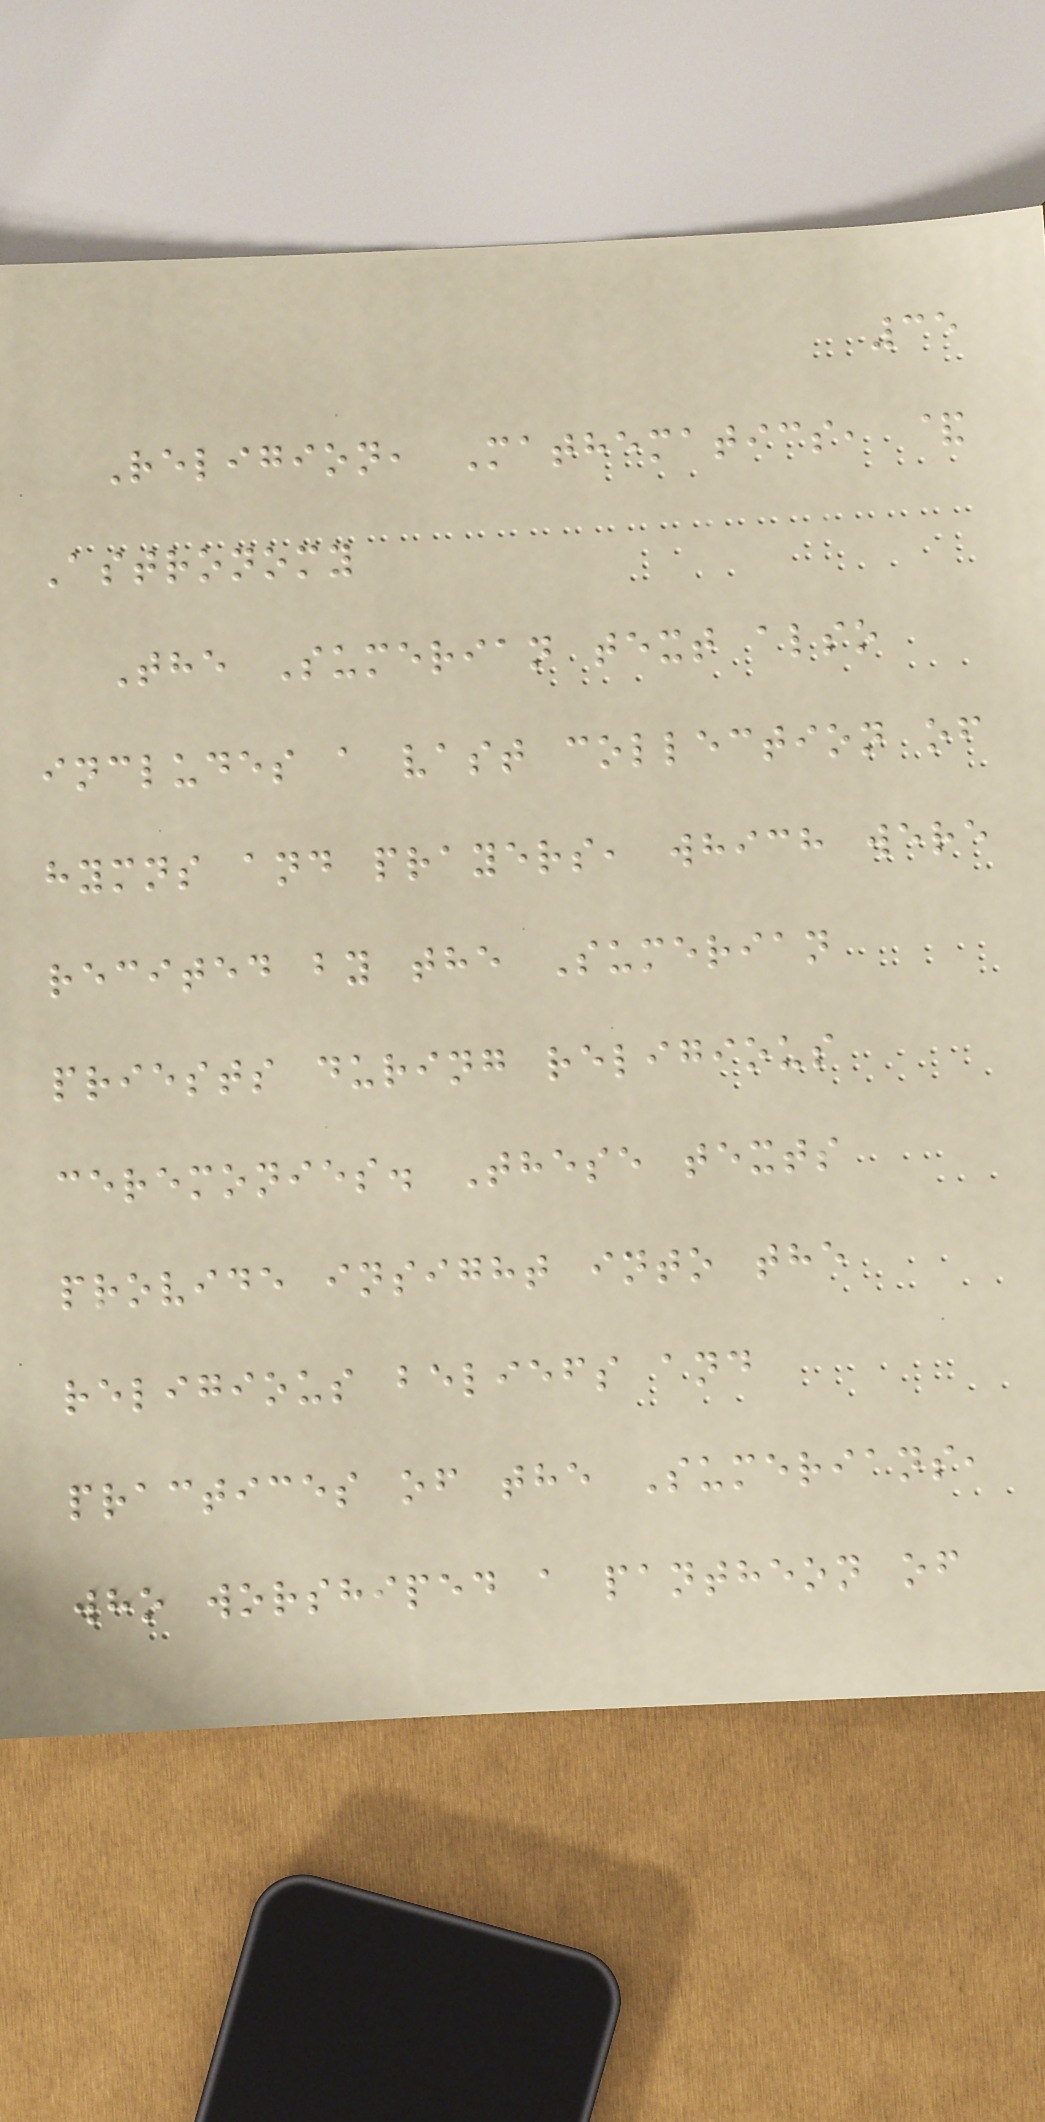35
Religion, Mathematics, &
Astronomy
The Sumerian text also
includes a vast collection of
hymns and prayers, which were
recited by the Sumerian
priests during religious
ceremonies. These texts
provide insight into the
religious beliefs and
practices of the Sumerians,
who worshiped a pantheon of
